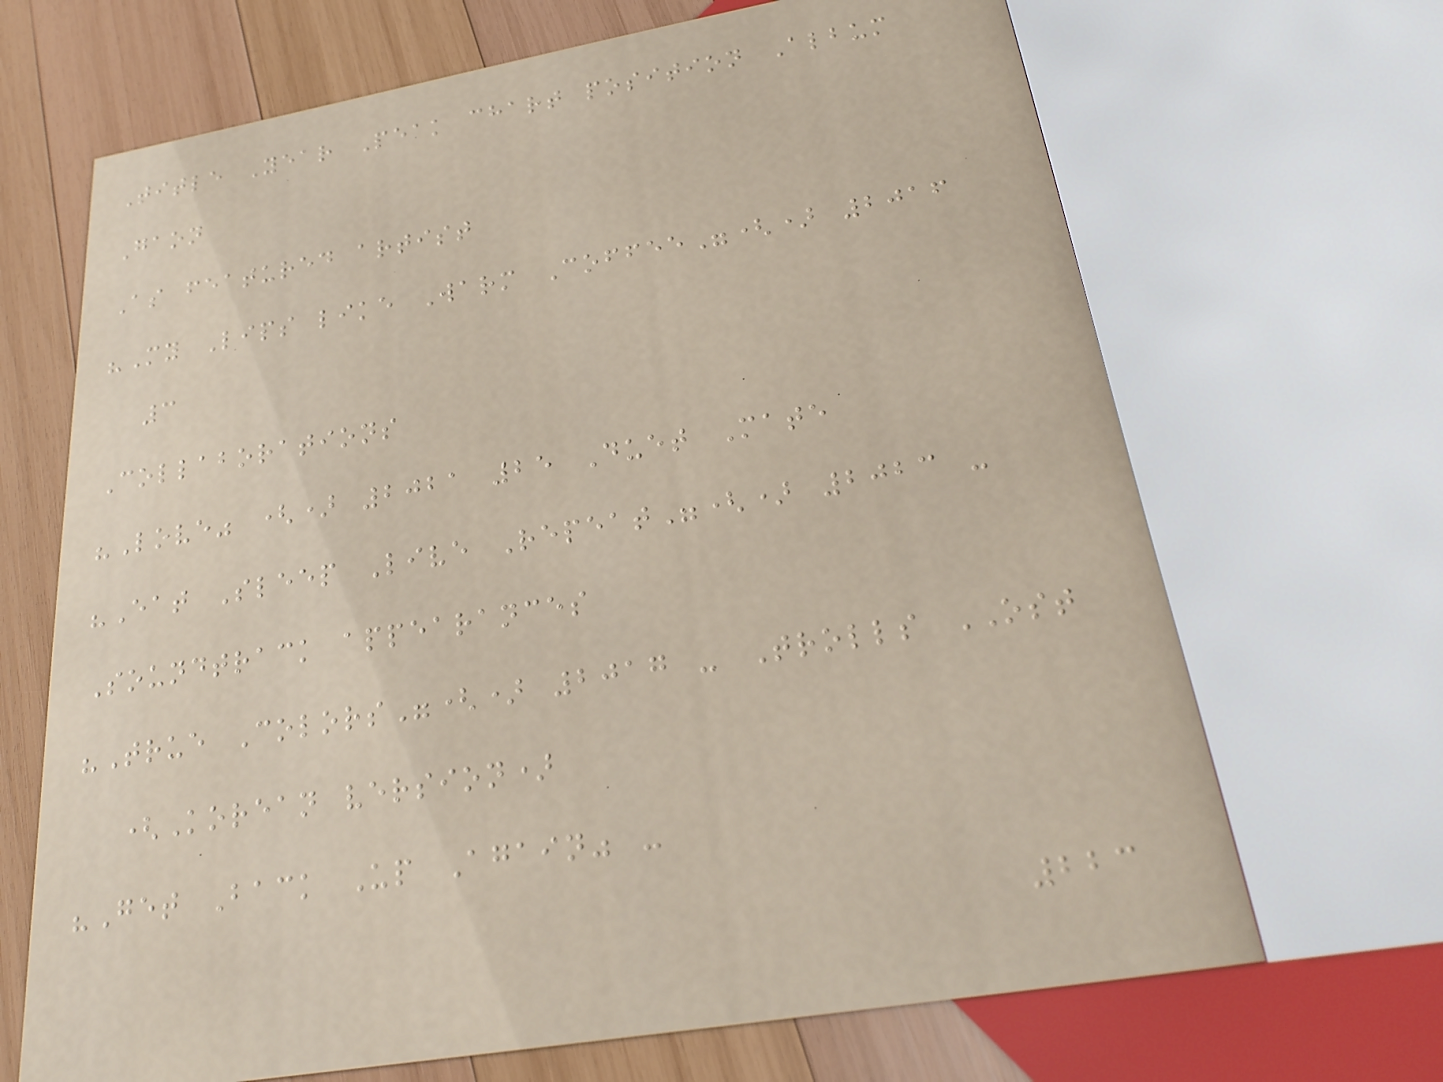Title Year Peak chart position Album
Gaon
As featured artist
"My Lips like Warm Coffee"() 2016
3
Collaborations
"Love" () 2021 25 Duet Mate
"Eat Sleep Live Repeat"() 2023 -
Soundtrack appearances
"True Colors"() 2017 - Trolls OST
(Korean version)
"Get Back Up Again" -
223
